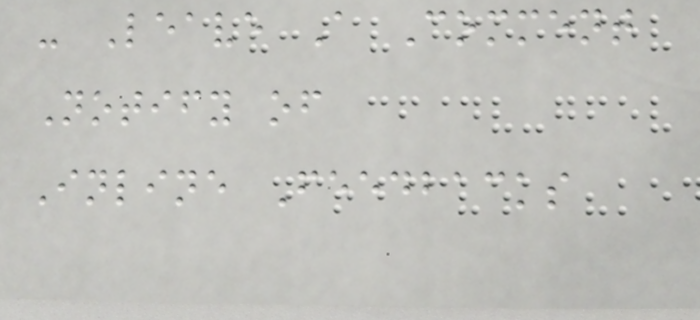- Leave A Comment
Notify of
Inline Feedbacks
